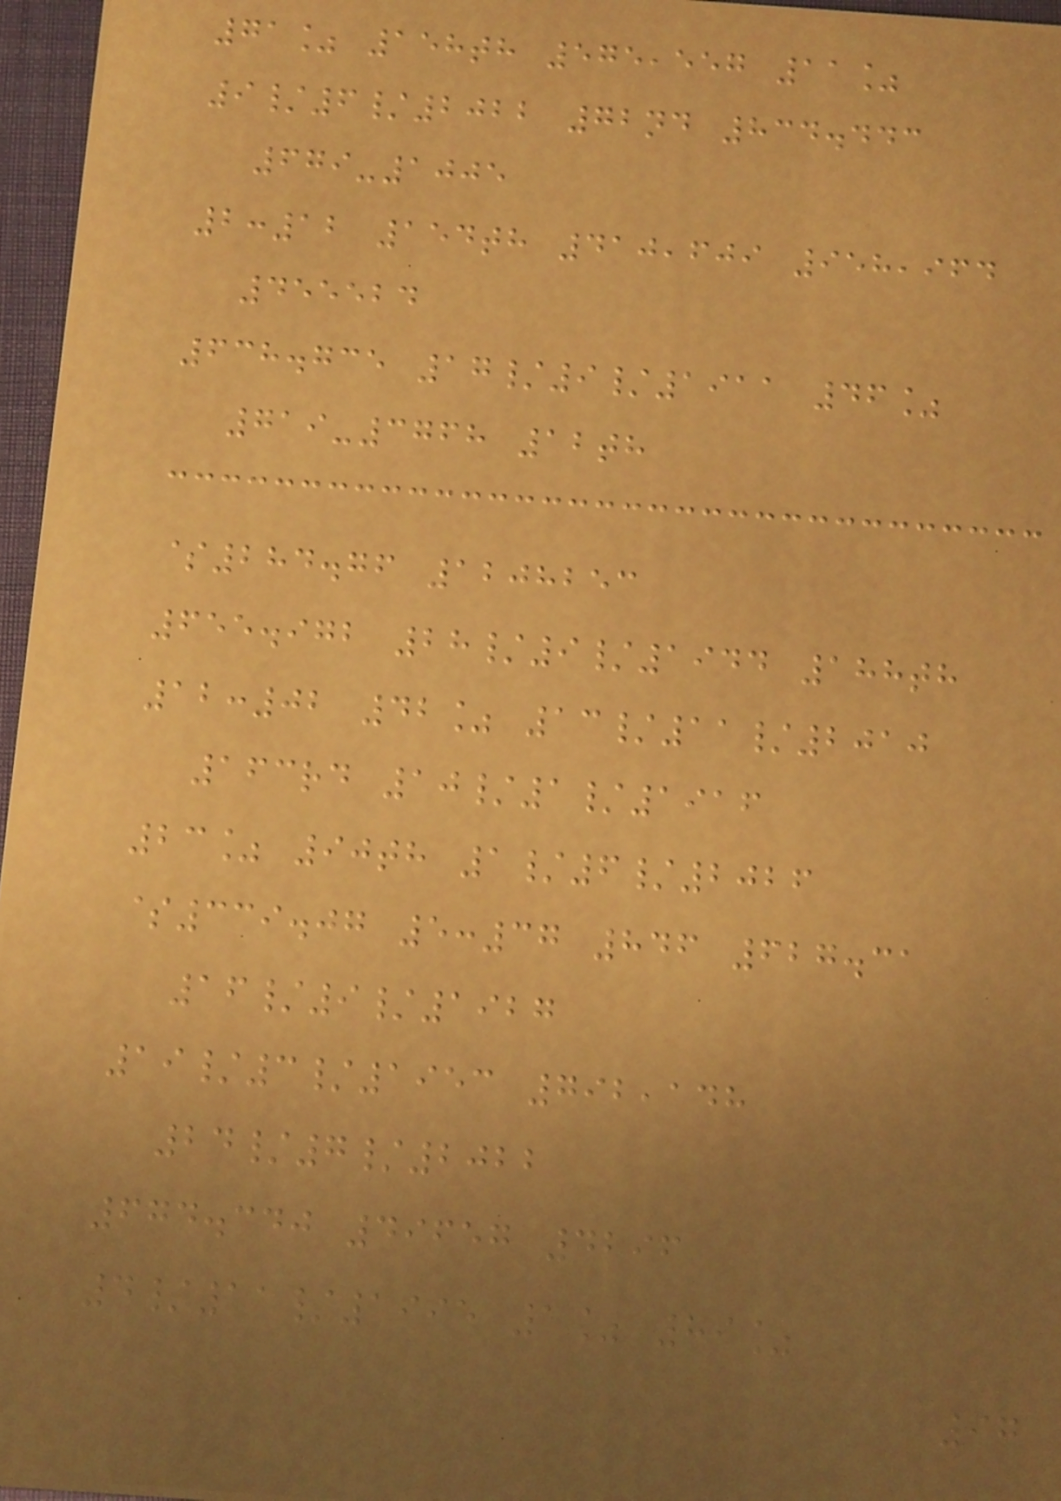71% 158th 575,557 11%
9/6/2022 72nd 834.443
679-1005
2:12 154th 410,609 958,964
455524
638.735 17/9/1911 46%
719-3768 12th
$284.76 1208253
655.972 28/9/1944 188th
12:02 42% 13/11/2010
163rd 10/1/1916
23% 90th 1/6/2026
$339.07 5:37 846 627.31
16/9/1927
19/3/1953 792,148
24/7/2022
674.340 49657 4296
4/11/1995 1% 89%
97
